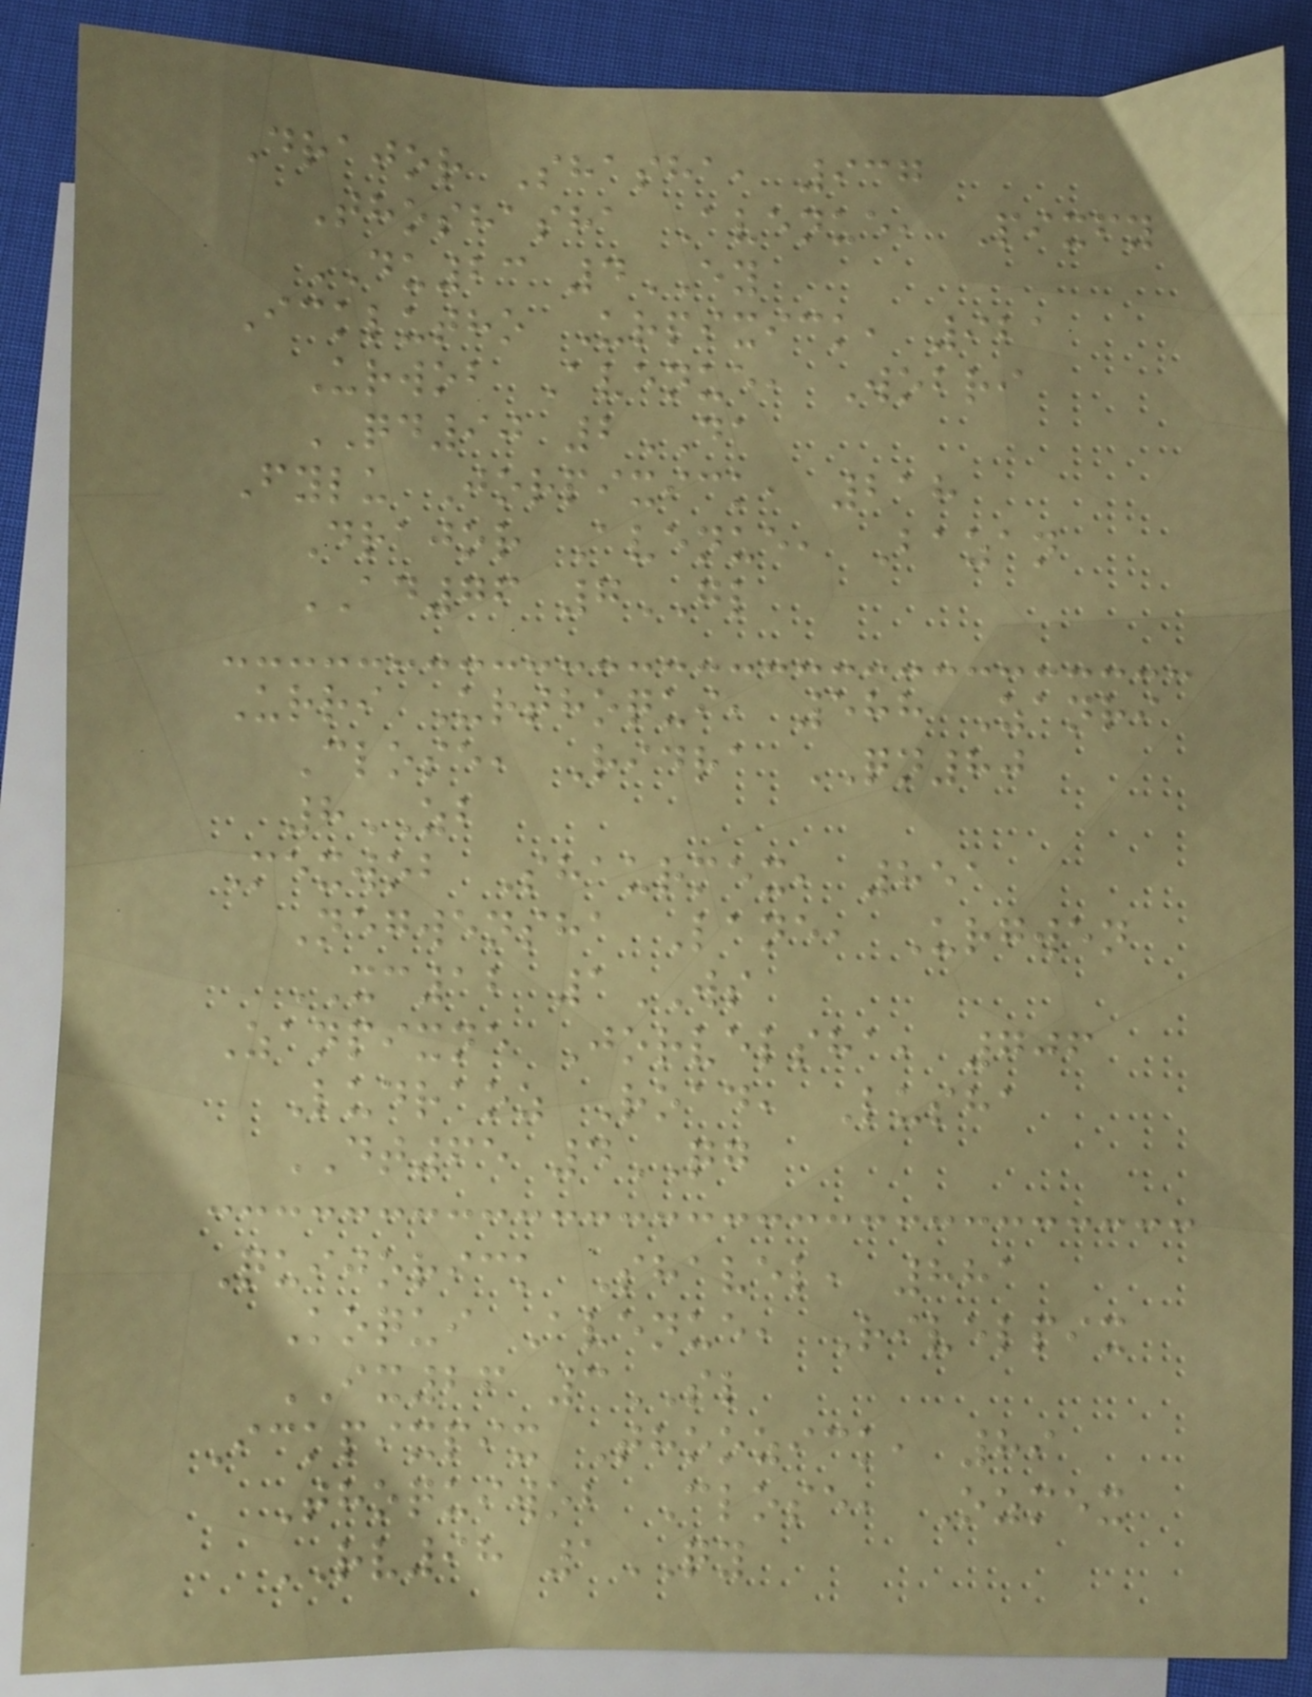Drajor Shasha, 937
Thoshasha Avenue, Pixfy
DU23 4EY
Icklutho Urpixick, 921
Urwob Avenue, Wobri
QD90 2DA
Fylu Jorpixick, 218
Drajor Avenue, Bazan
AD76 7GL
Urri Urthoqui, 588 Zanri
Close, Ridra QN80
8ZB
Mexwob Shaurmex, 851
Negwensha Lane, Urgwen
XC12 1WS
Zanpixne Jorvelsha, 706
Ludraoz Road, Lusha
DT65 4QG
Quijorick Shavel, 881
Koqui Avenue, Rivelpix
IX26 3SL
Ickpixpix Thoozick, 89
Thoquiwob Close, Ozmex
RV98 1QY
